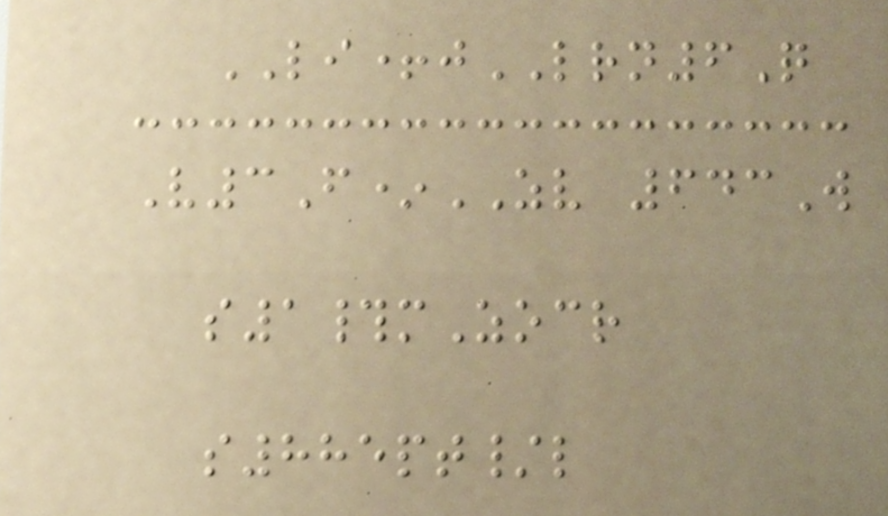LI+jLRN6Q
V3F*ZV 643W
s1#mZocr
s885pt/l
